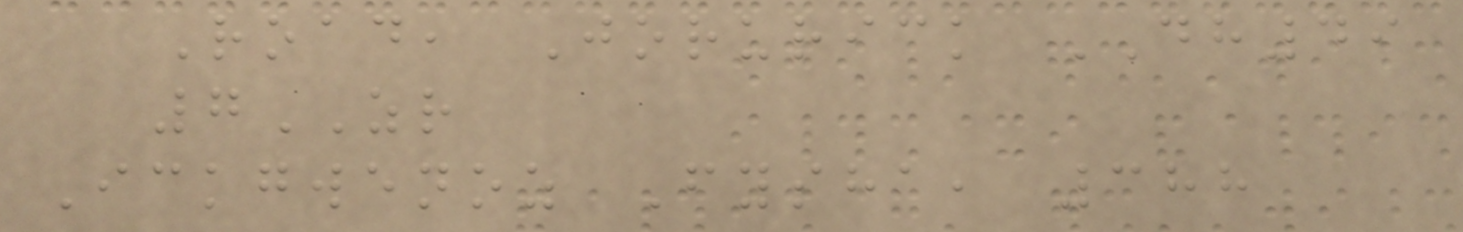Road, Jorurick DH49
7ZR
Ickgwenoz Fysha, 388
